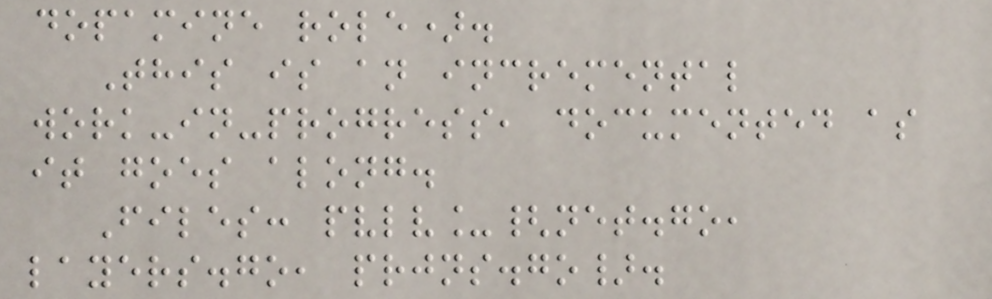dopamine role).
This is an incremental
work-in-progress, documented as
it goes along.
Files: pvlv_{net.go,
layers.go, prjns.go}.
